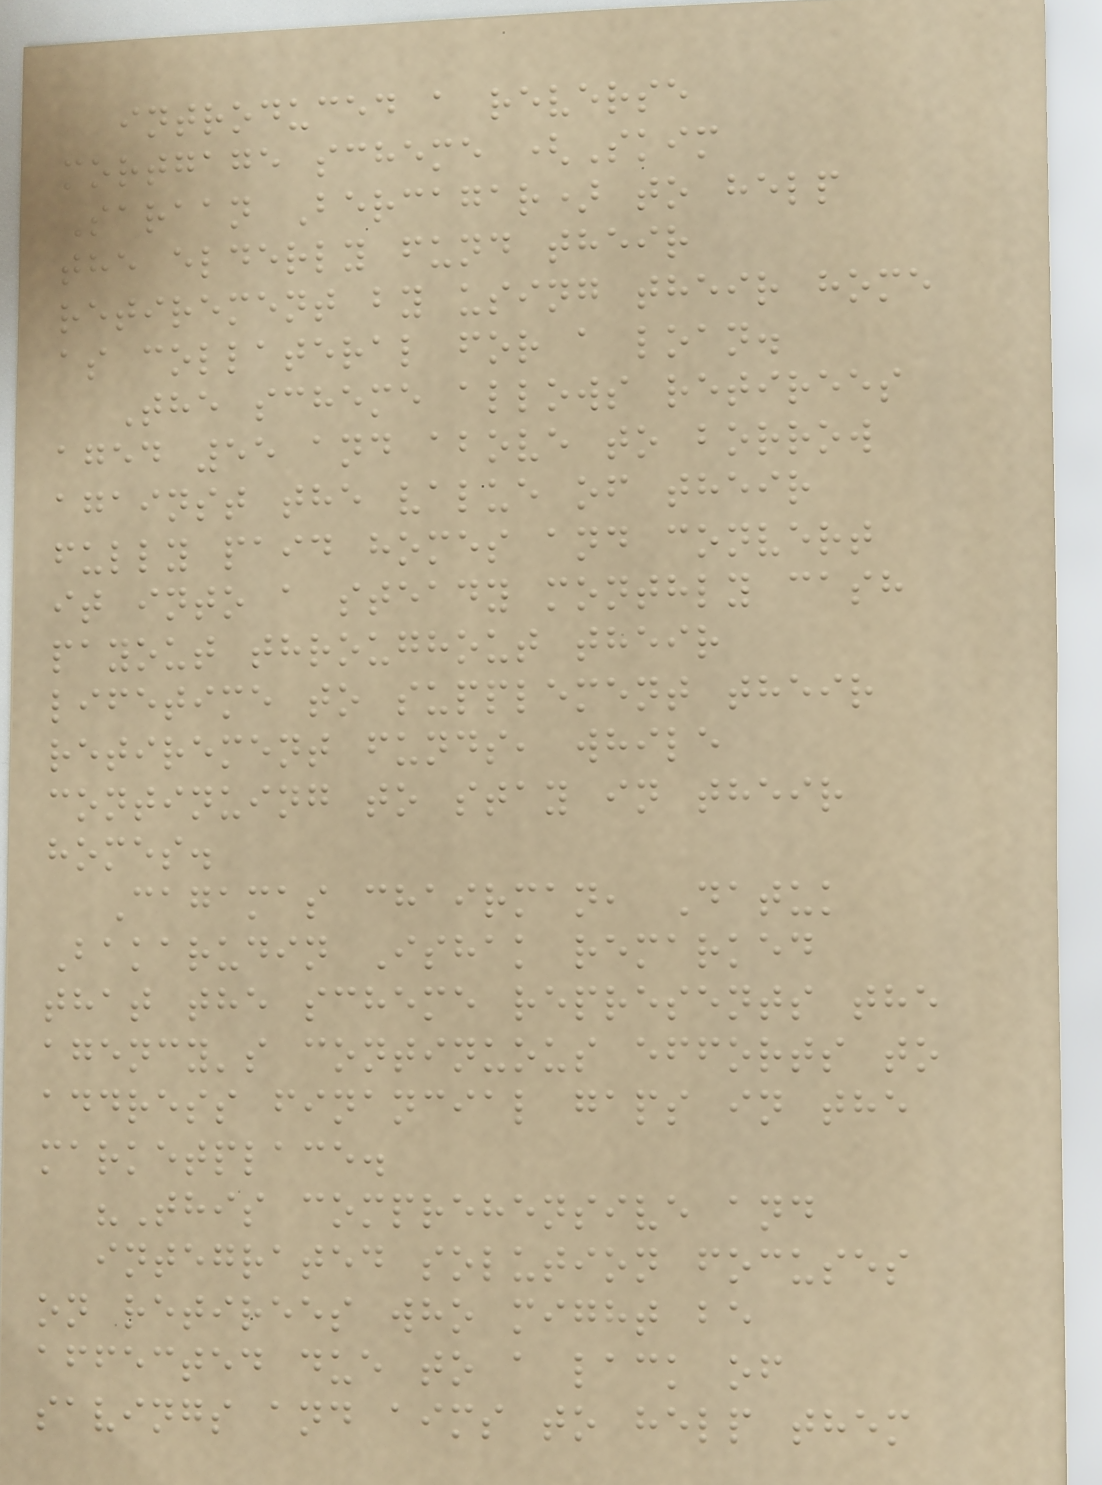introduced a reverse
mortgage scheme (Skim
Saraan Bercagar) to help
the elderly fund their
retirement by using their home
as collateral for a loan.
The scheme allows retirees
aged 55 and above to borrow
against the value of their
fully paid homes and convert
it into a steady monthly cash
payout throughout their
lifetime to supplement their
retirement funds, while
continuing to stay in their
homes.
Cagamas chairman, Datuk
Bakarudin Ishak remarked
that the scheme represents the
agency's continuous efforts to
address financial gaps in the
marketplace.
"This comprehensive and
integrated solution focuses
on retirees who might be
affected due to a lack of
savings and aims to help them
